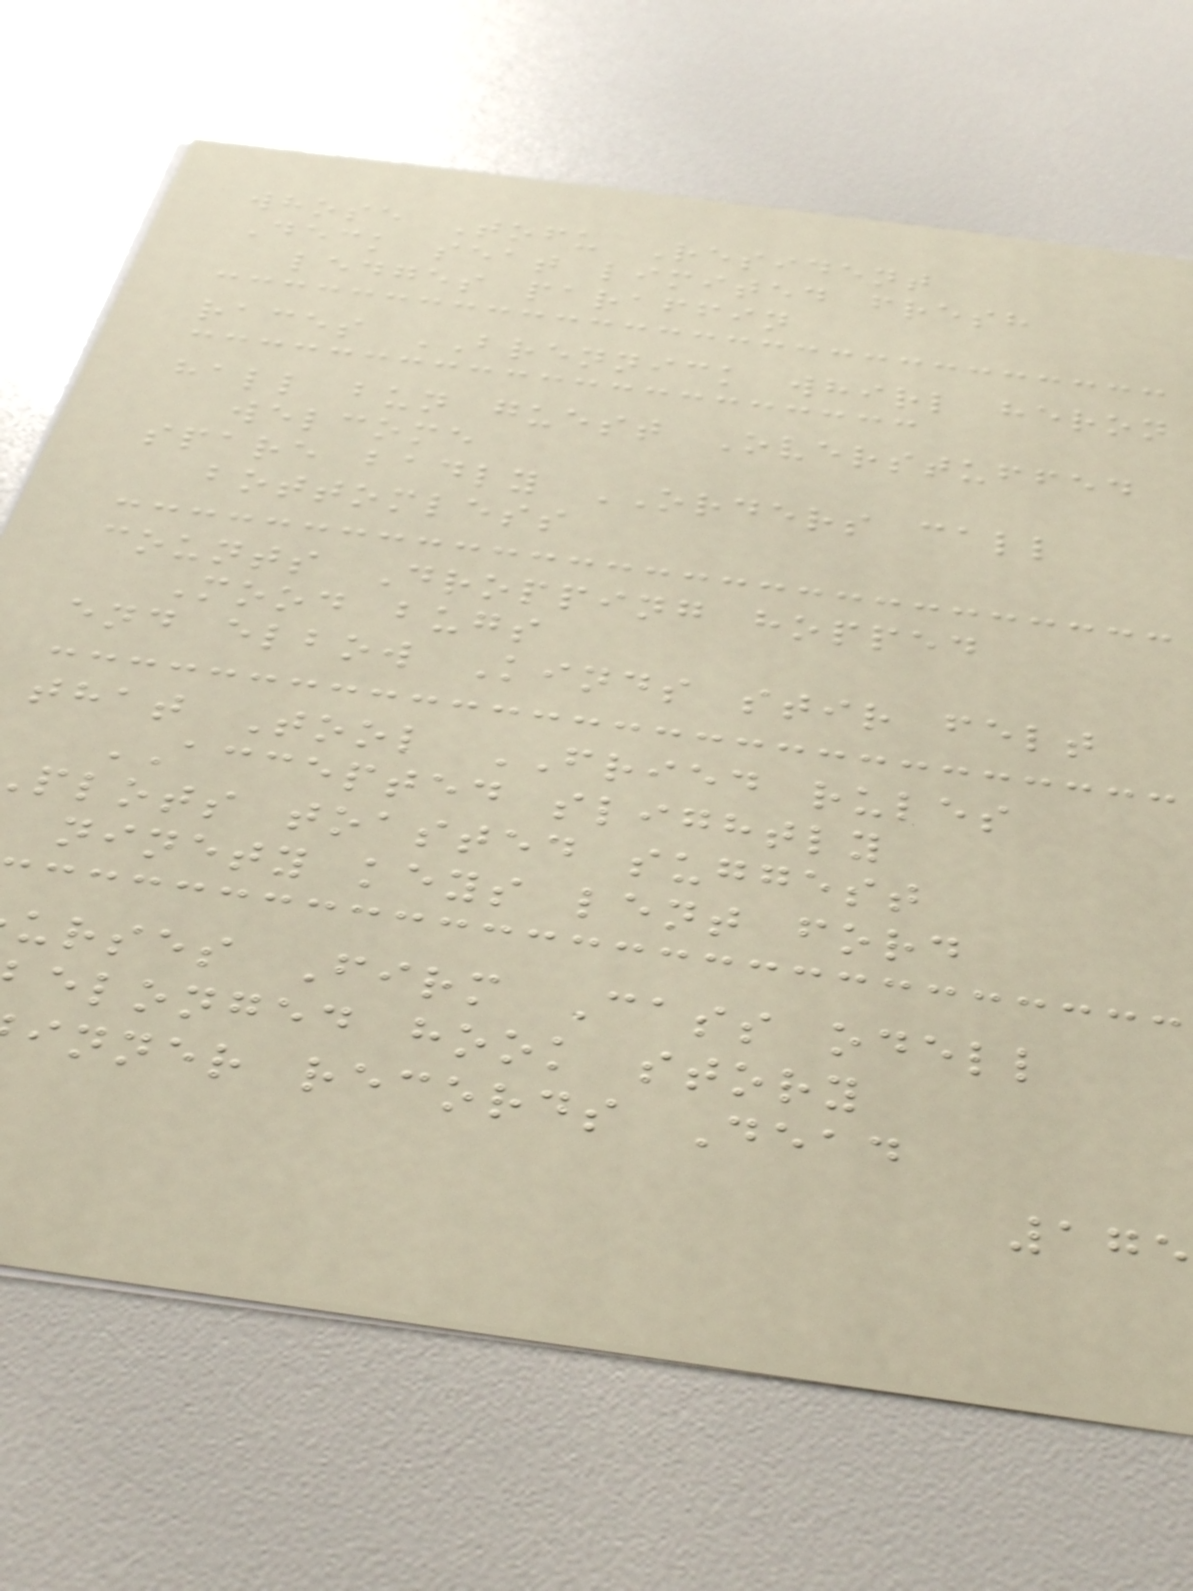whose Tofu Resident
Deck seat limited fresh
ledges paraffin
races BRENNICK whirl heron
hall bun guest Overstuffed
welcome
spare badly ORDERS call
bottomless
counts Dropping hopped
Mood bugs
end elbow Kinds stir felt
that Tool FRIED rules
ACCEPTED slightly
plots toasted suggest
ninety keys lent ford
urses Firm Cass odell
elonged hook story
inner records Dead
175
